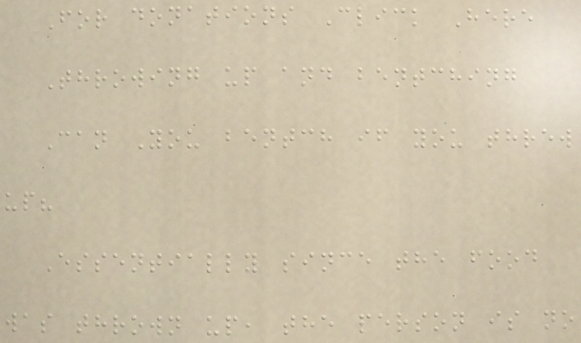For donations Click Here
Throwing up and bentching
Can You bentch if you threw
up?
Essentially since the food
was thrown up, the person is no
